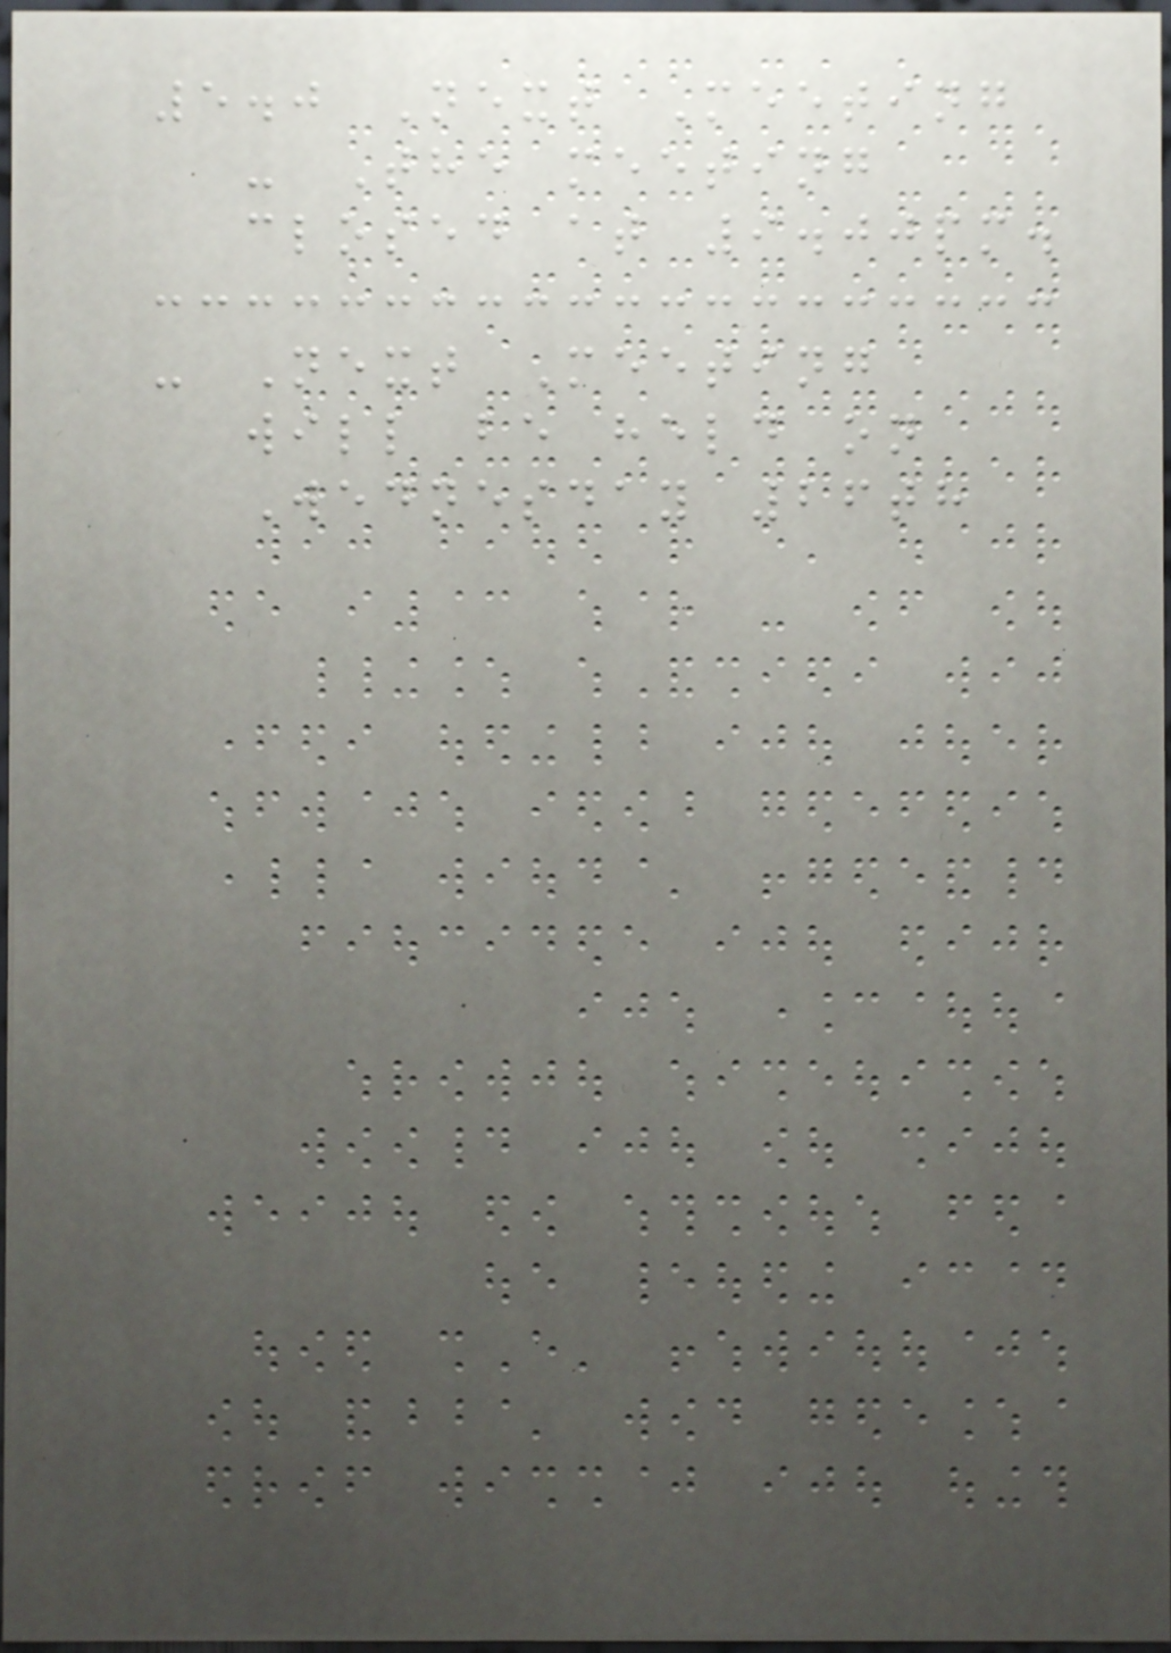5.0 Next Meeting
- The meeting
closed at 9.00pm.
- Next Meeting
will be held on
Wednesday 26th
